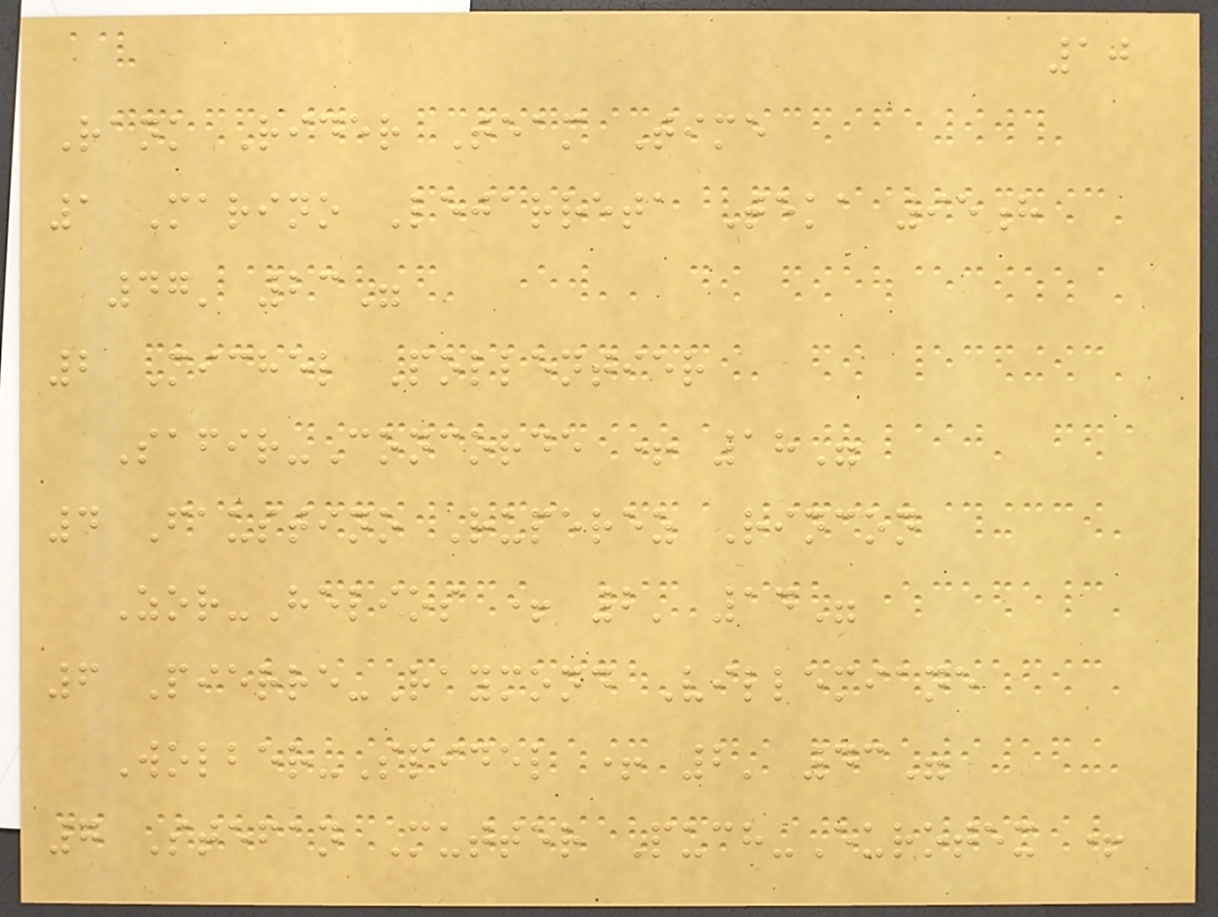10
Rank Rider Team Time
1 Marino Lejarreta Teka 95h
47' 23"
2 Michel Pollentier
Safir-Concorde + 18"
4 Faustino Ruperez Rincon
Zor-Helios + 2' 14"
6 Pierre-Raymond Villemiane
Wolber-Spidel + 2' 43"
7 Stefan Mutter Puch-Eurotex +
